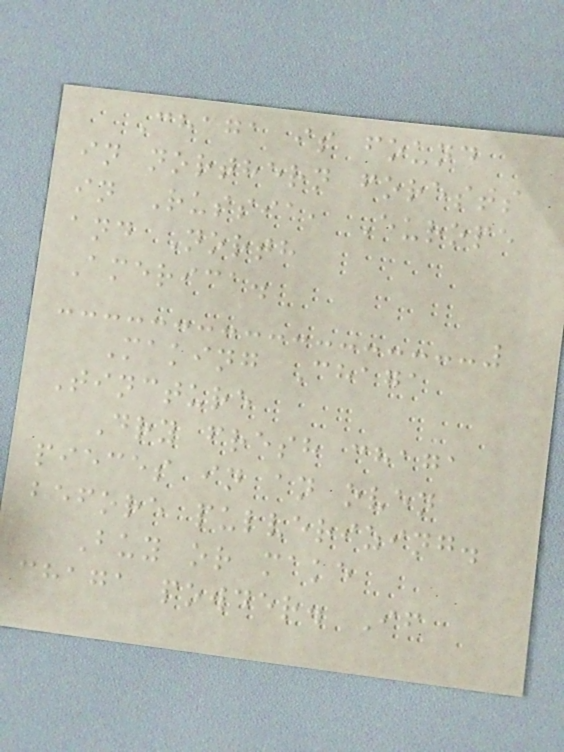Chaga is found
in northern forests
in Russia, Europe
and North
America.
Making Chaga
Tincture
Dry fresh chaga
pieces in an oven
before pulverizing.
Buy or make
chaga powder. If
